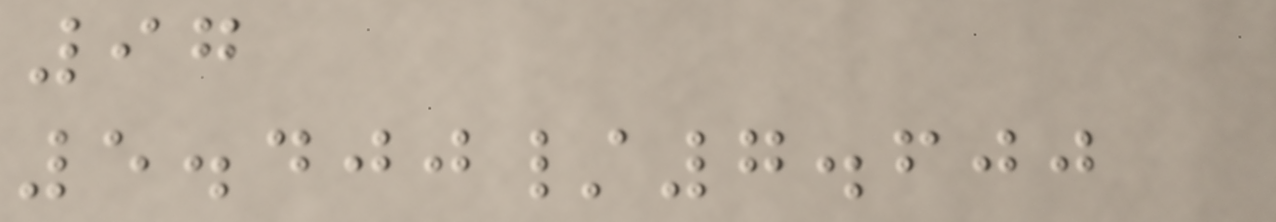97
5.400/7.600
